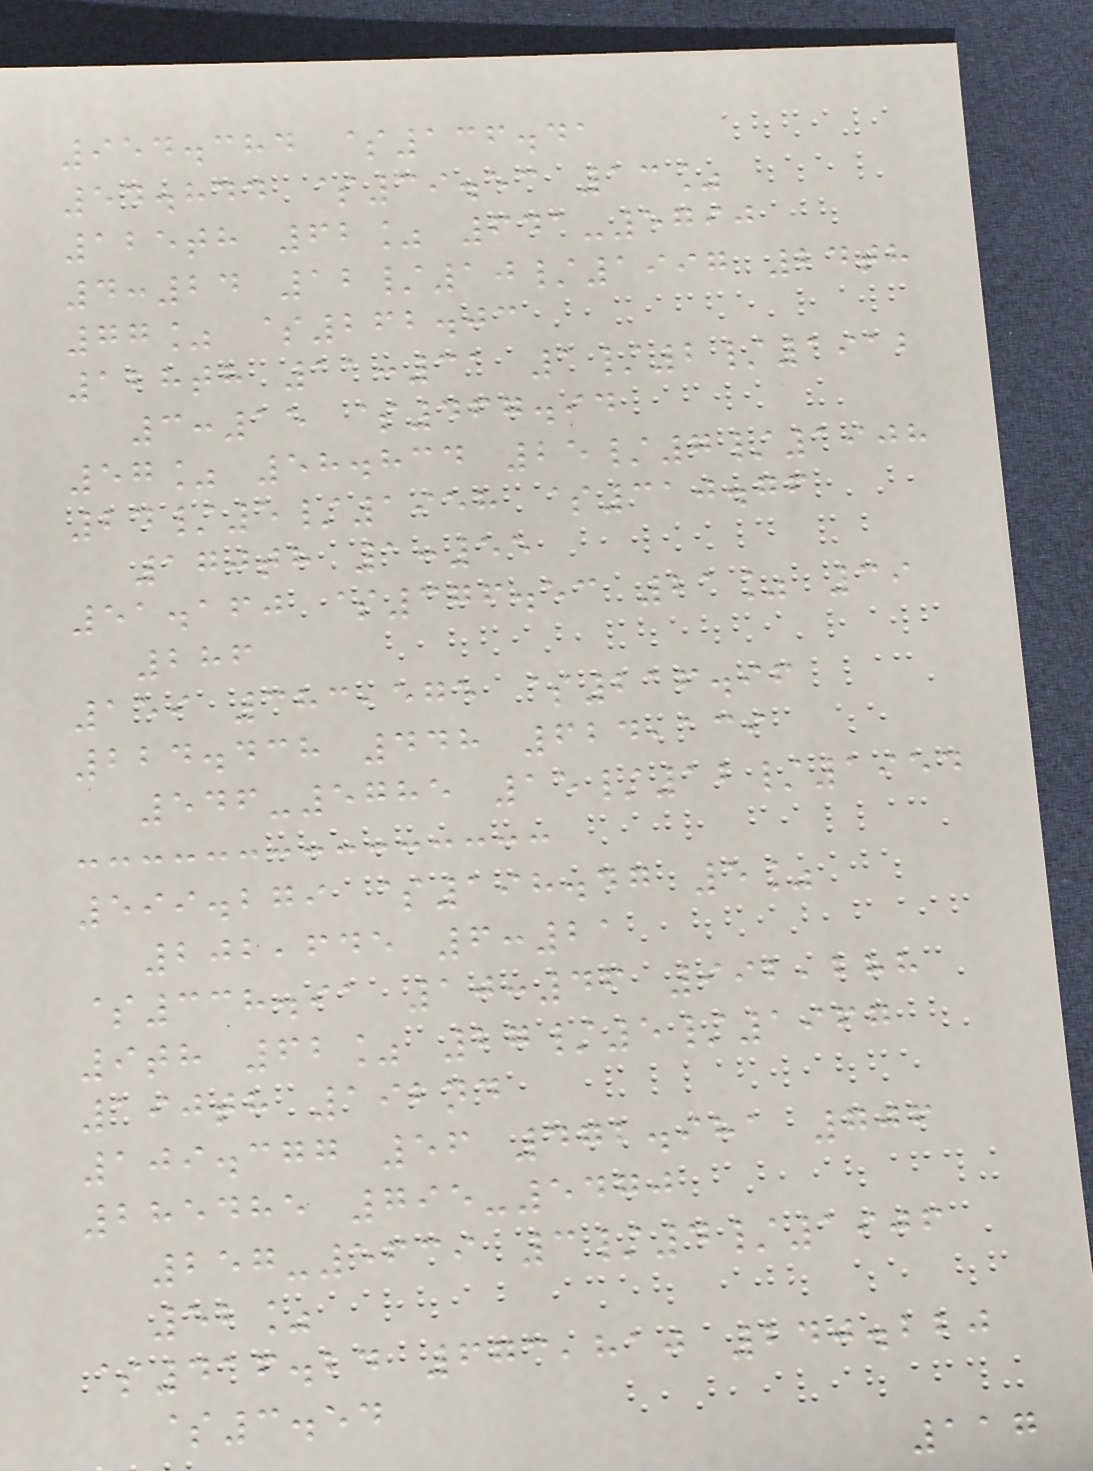954.384 $136.41
54.844 $39.53 13%
125th 62% 641-5790
4:24 12/10/1997 24th
77% $262.03
128th 11:31 1/2/1912
3:15 $467.94
57% 58.834 25/7/1908
24/5/1958 $310.76
170th 1:55
51.160 $376.53 21% 39
286
159 383,575 $216.96
224.438 448 624,139
546-5785 15/12/1954
599.279 $198.47 5%
202,645 6:21
$338.91 10:46 992,288
9th 62% 27/5/1967
190th 192nd
109.377 56 472.981 706
285485 795-5470
257-5639 3/4/1906
52%
$416.24 673,810 240.220
$3.54
117
